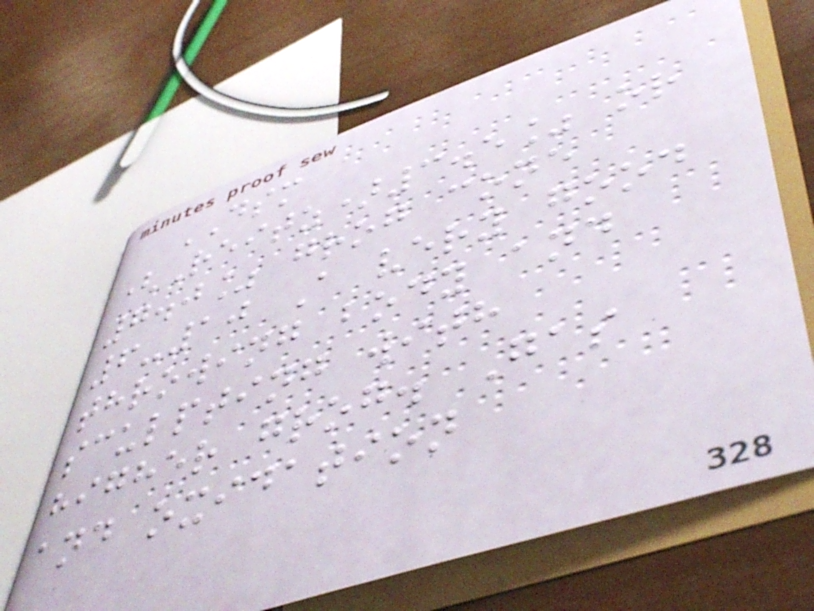DSM
(Reitz)3.5% or
7.0% grog cone
6-10 A very good
throwing body and
sculpting with
higher grog. Gas
and oxidation
